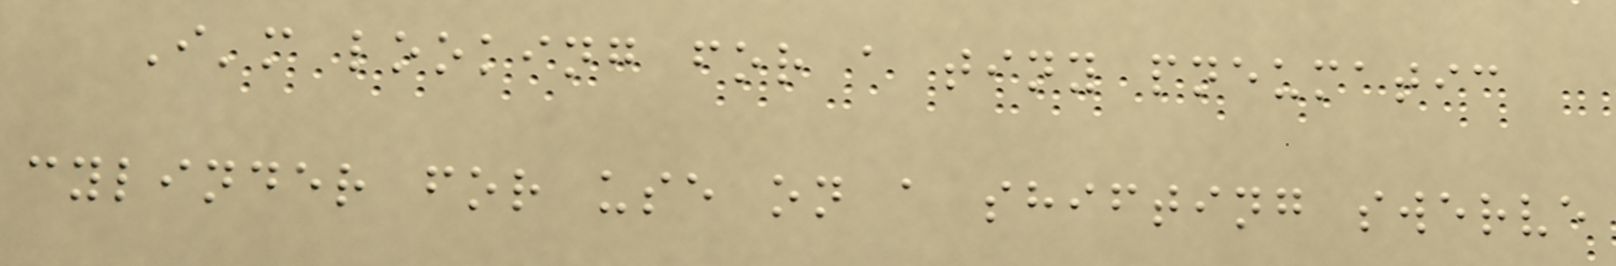I'm looking for a tiny pneumatic
cylinder for use on a shifting swerve
